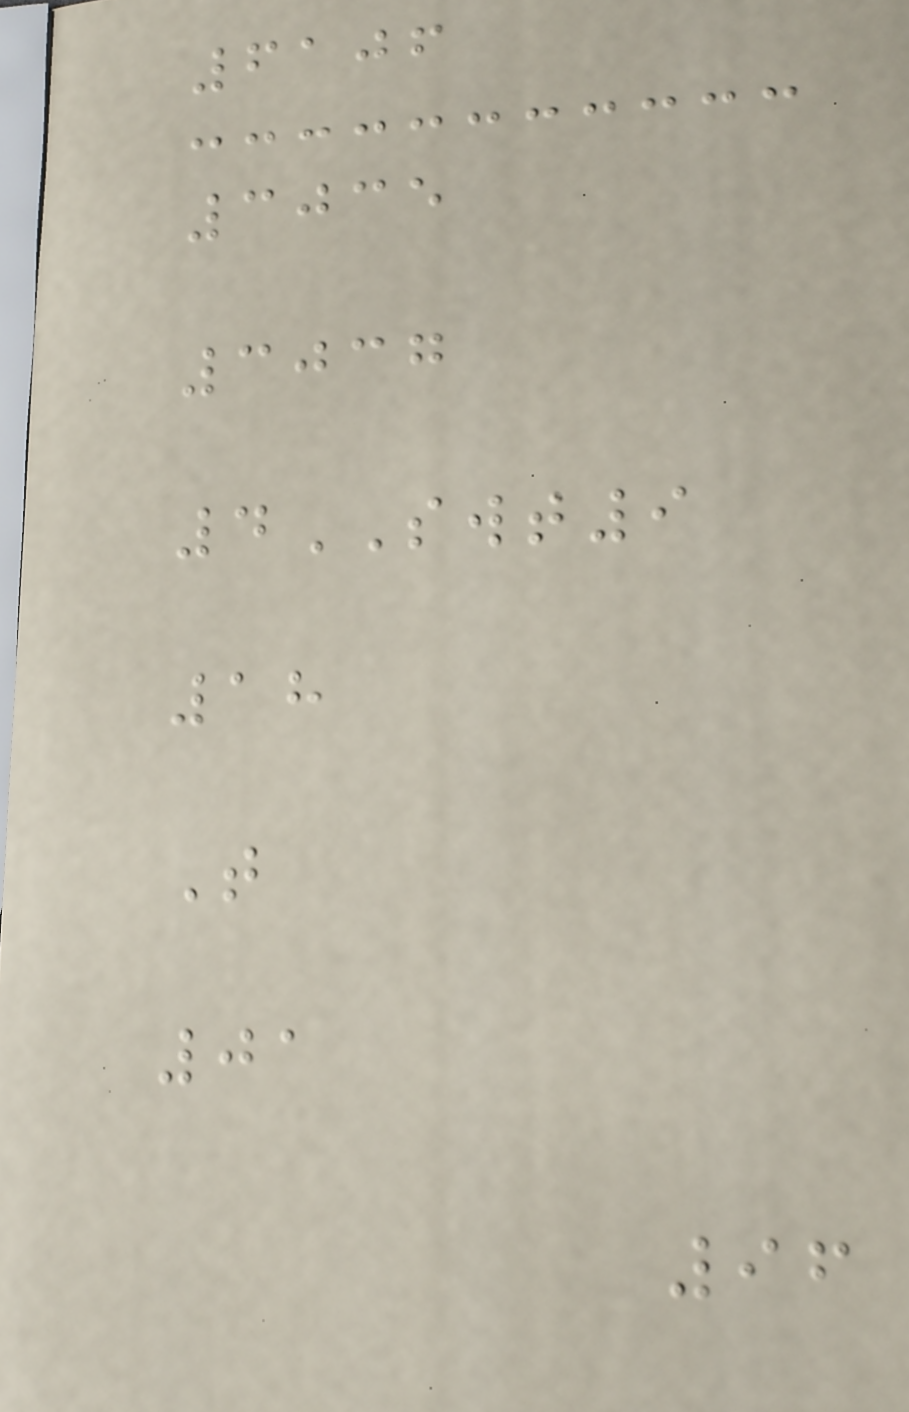6106
3035
3037
4SWT9
18
T
01
96
